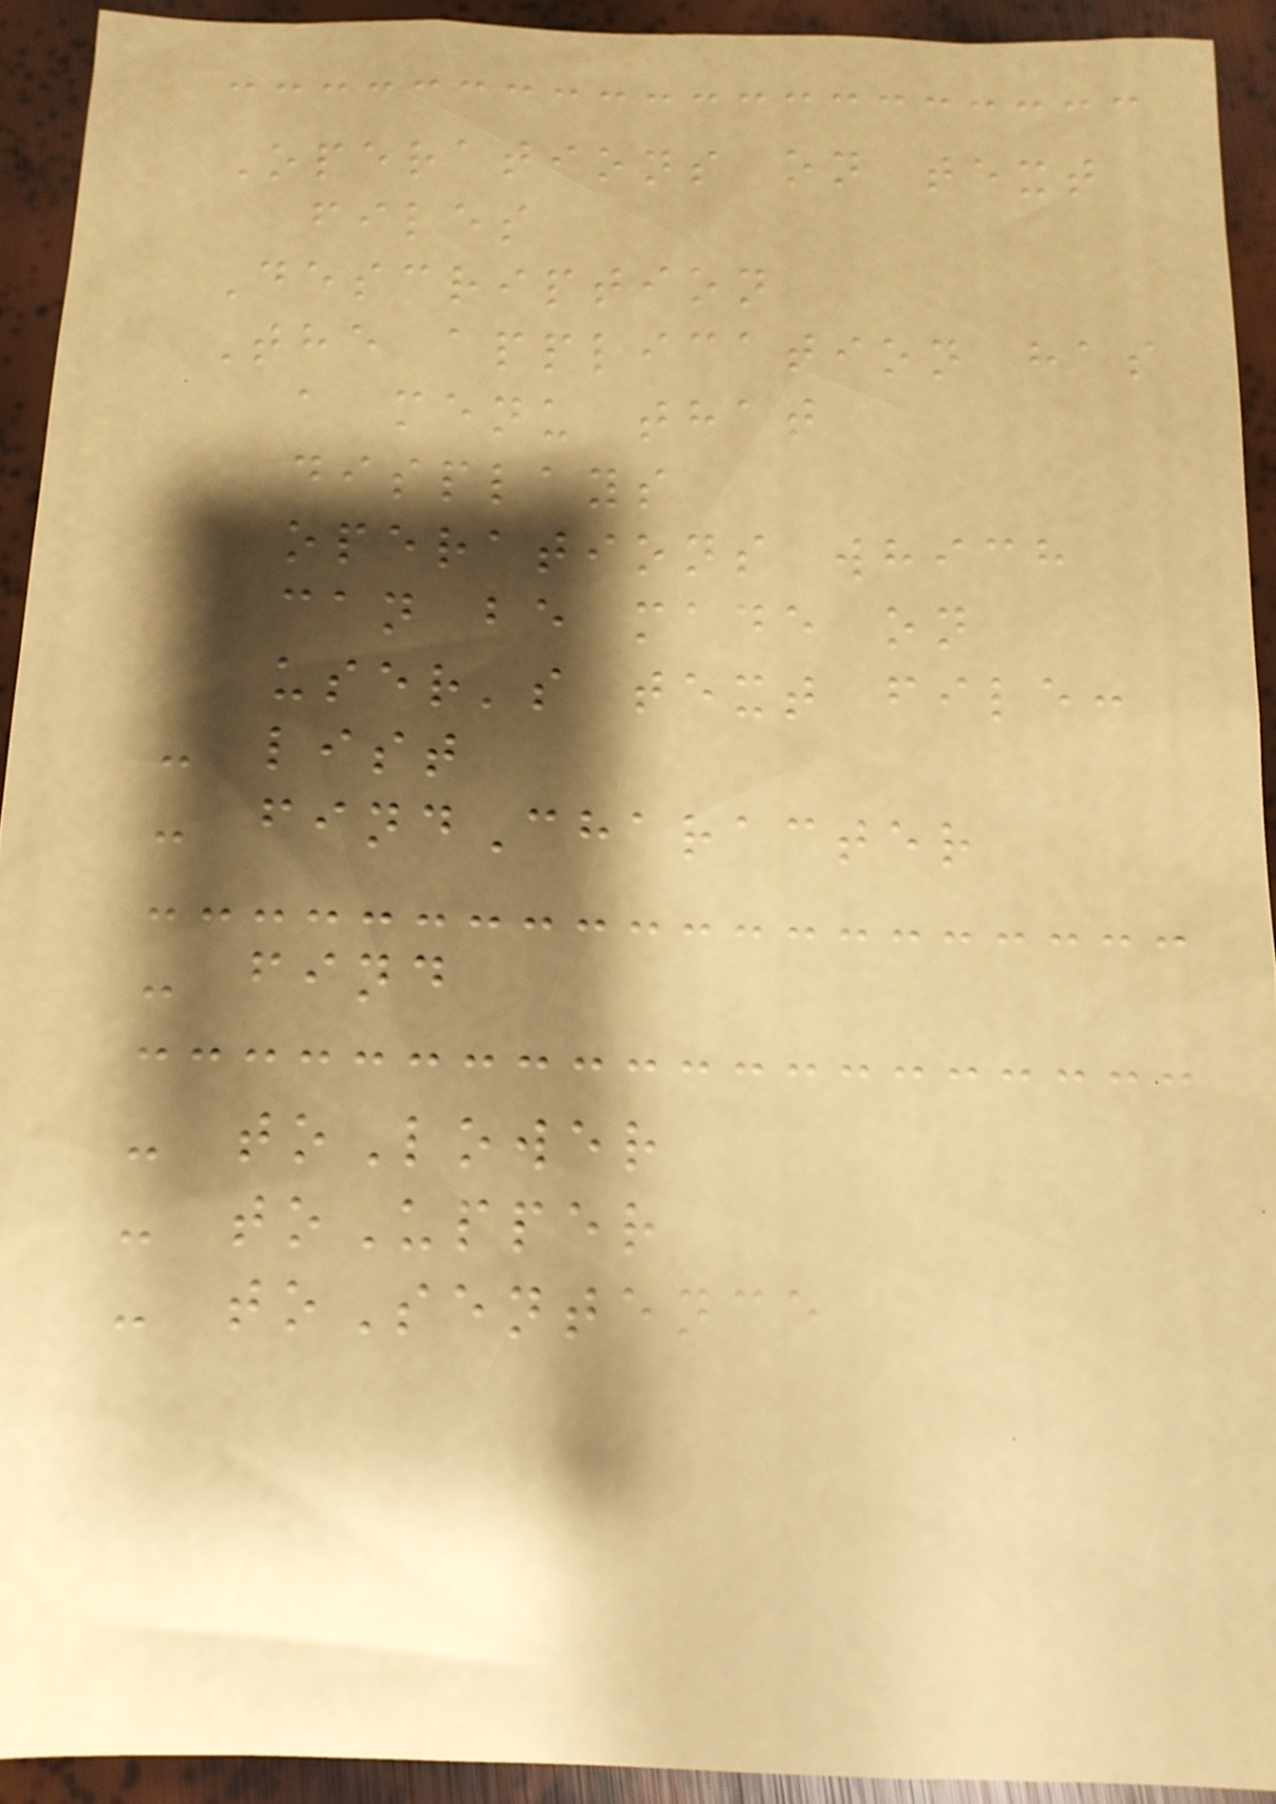Operations on text
files
Description
The application has
a menu that
displays
operations which
can be made on
user's text file:
- list
- findCharacter
- find
- toLower
- toUpper
- toSentence
